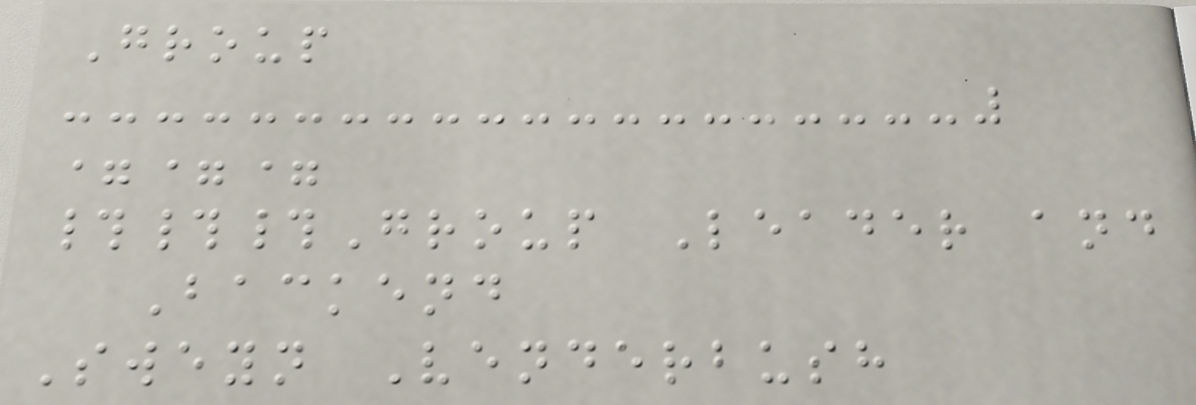Group
===
###Group Leader and
Backend
Sweyn Venderbush
